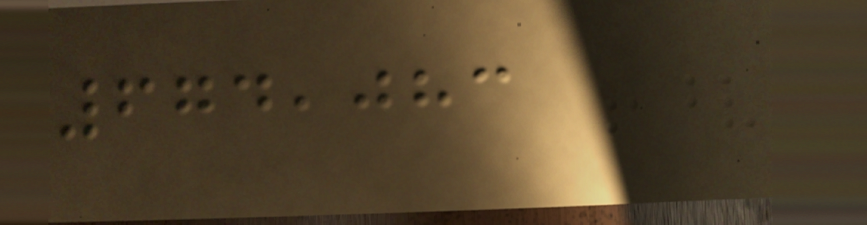674,083
